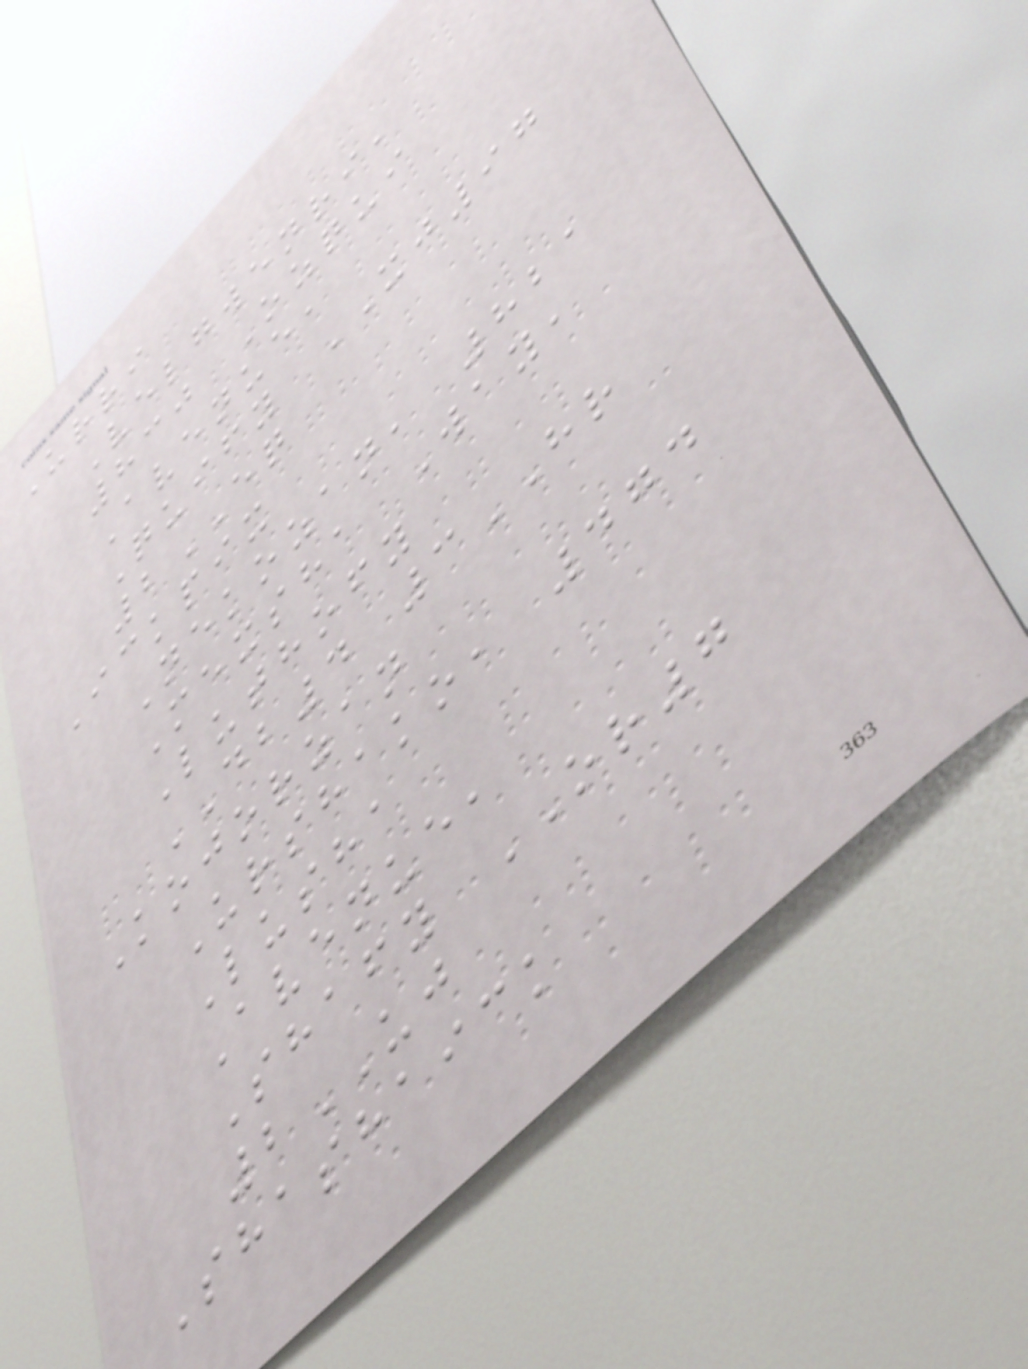Urri
Velgwenri,
830 Ozqui
Avenue,
Quify XJ97
2EQ
Ickpix
Nekozan, 821
Mexsha Way,
Luthofy
DB4 3HR
Kojorzan
Urshako, 474
Lusha
Avenue,
Shafy OR7
2UJ
Shashaick
